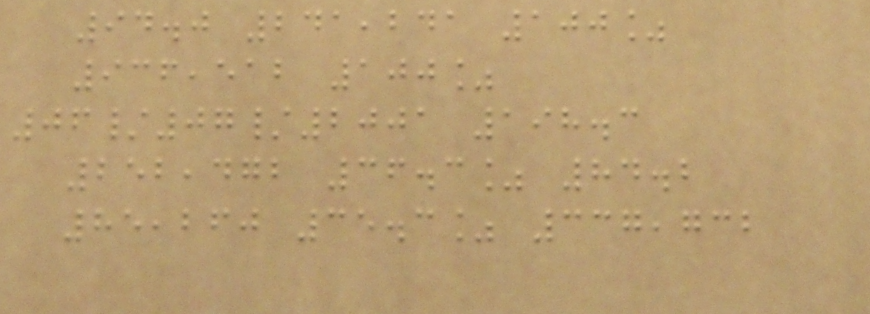94.0 241,241 100%
936,512 100%
06/07/2001 198.3
252,472 36.3% 84.2
85,260 35.3% 337,732
